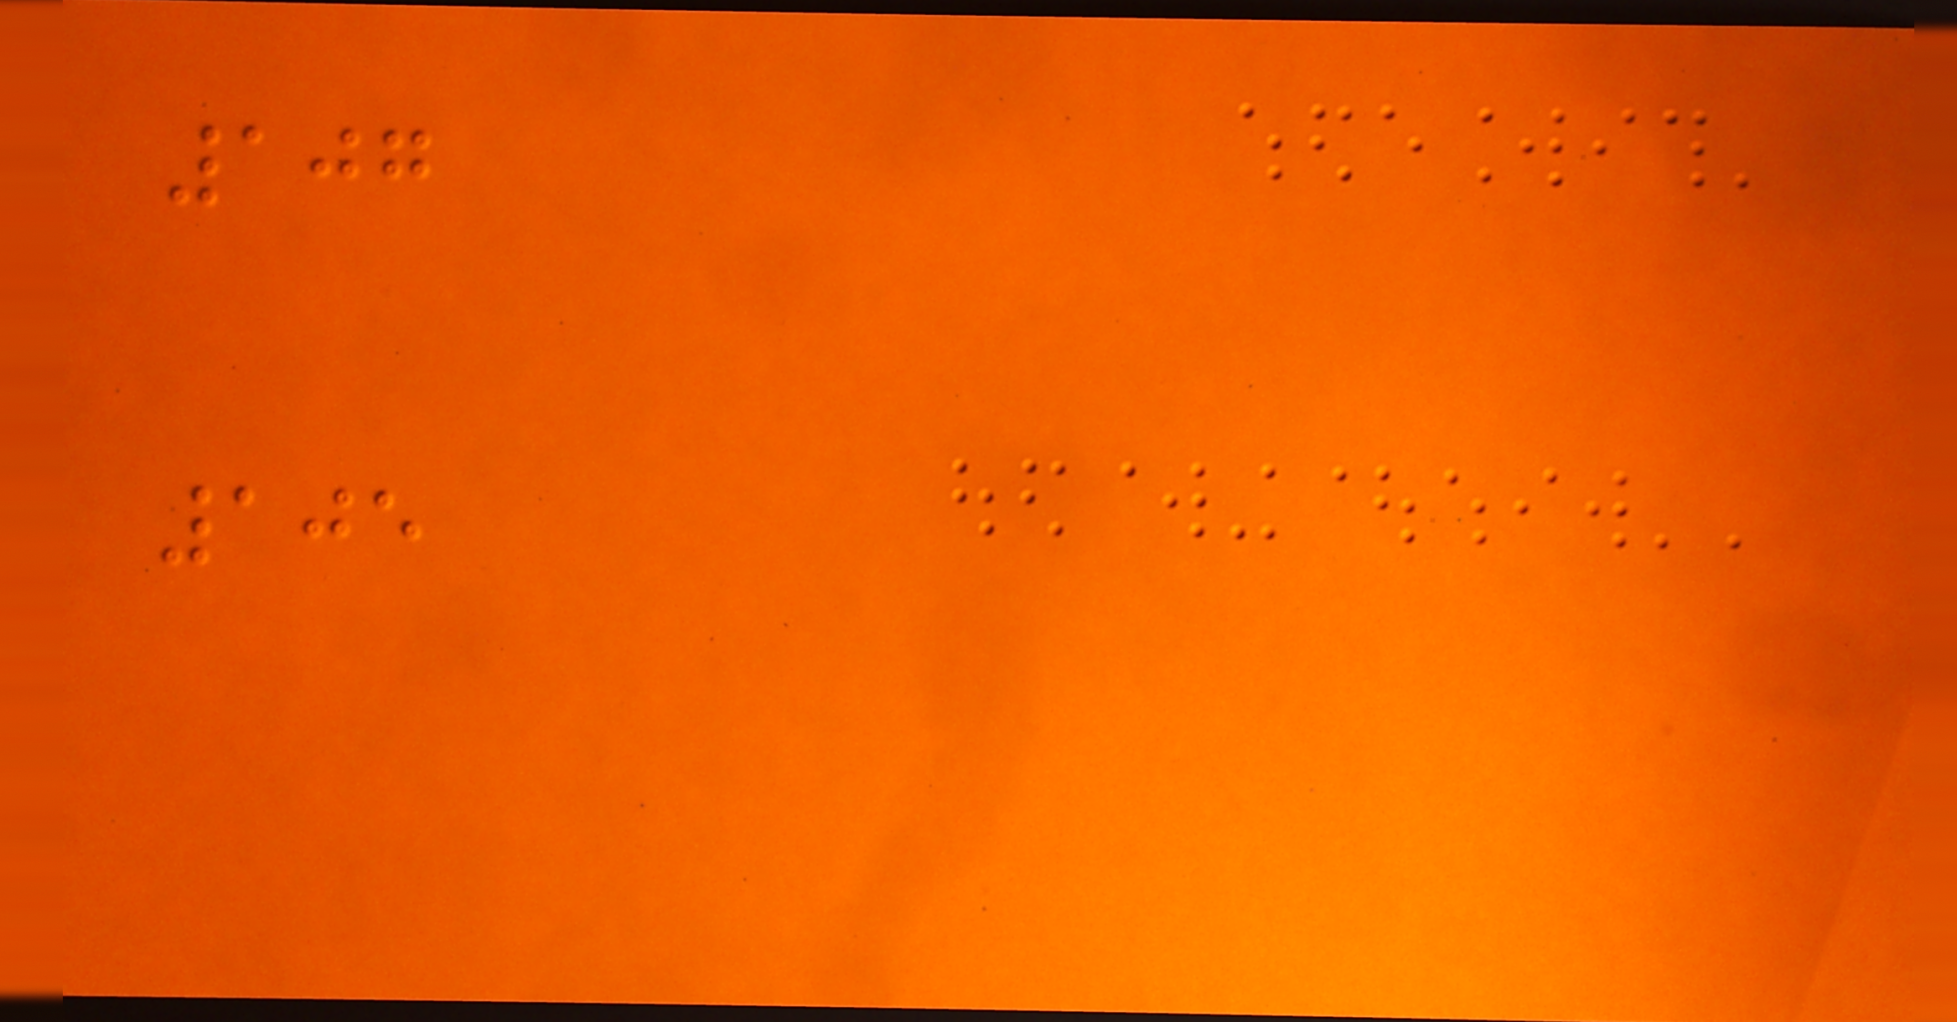107
105
